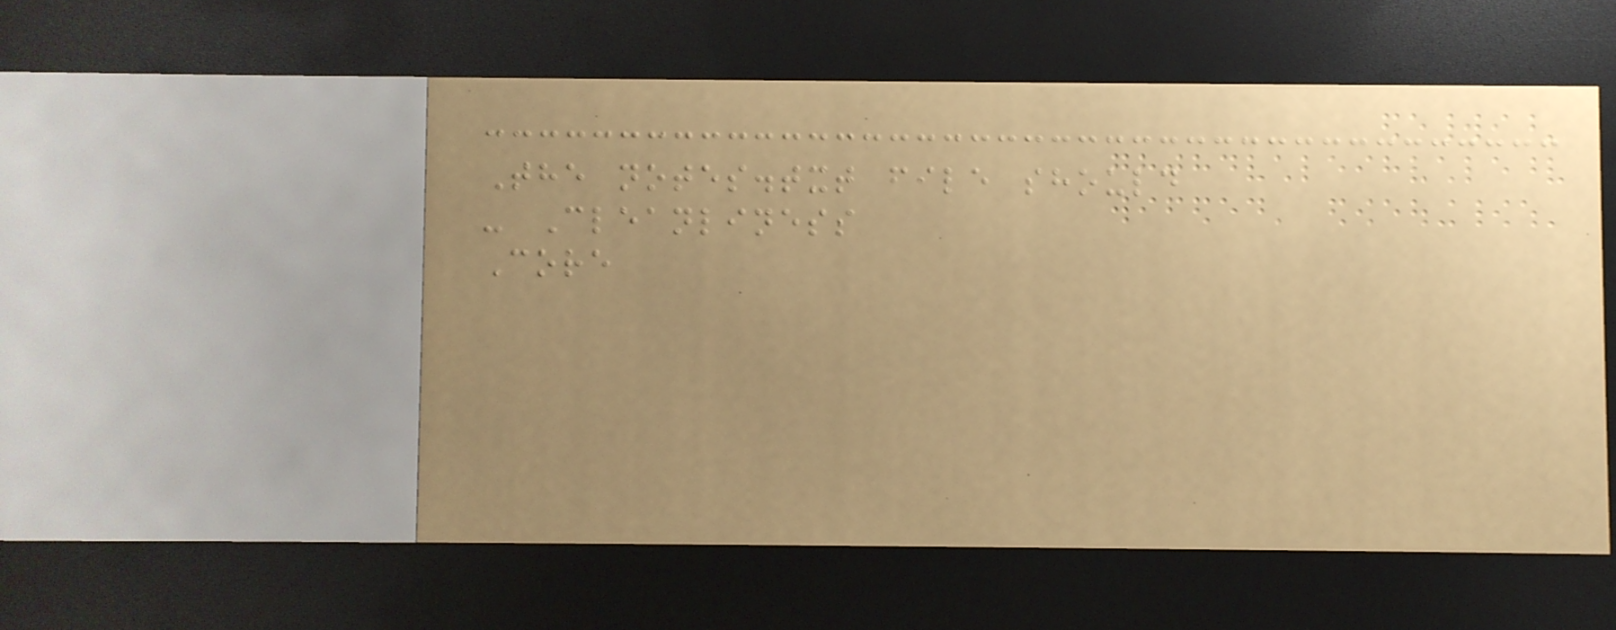The notes.txt file should
- Cleanliness
Core
